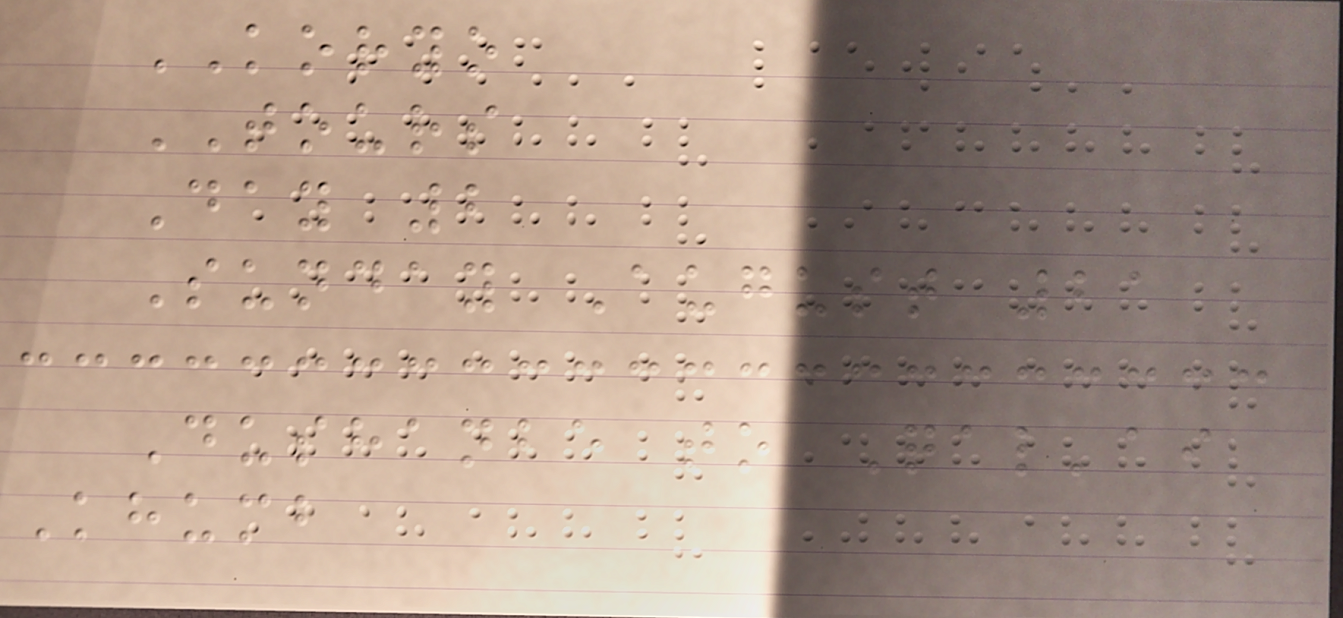KORYO
TOURS
Day 2
Sunday August 21
Dushanbe to Qal'ai
Khumb
